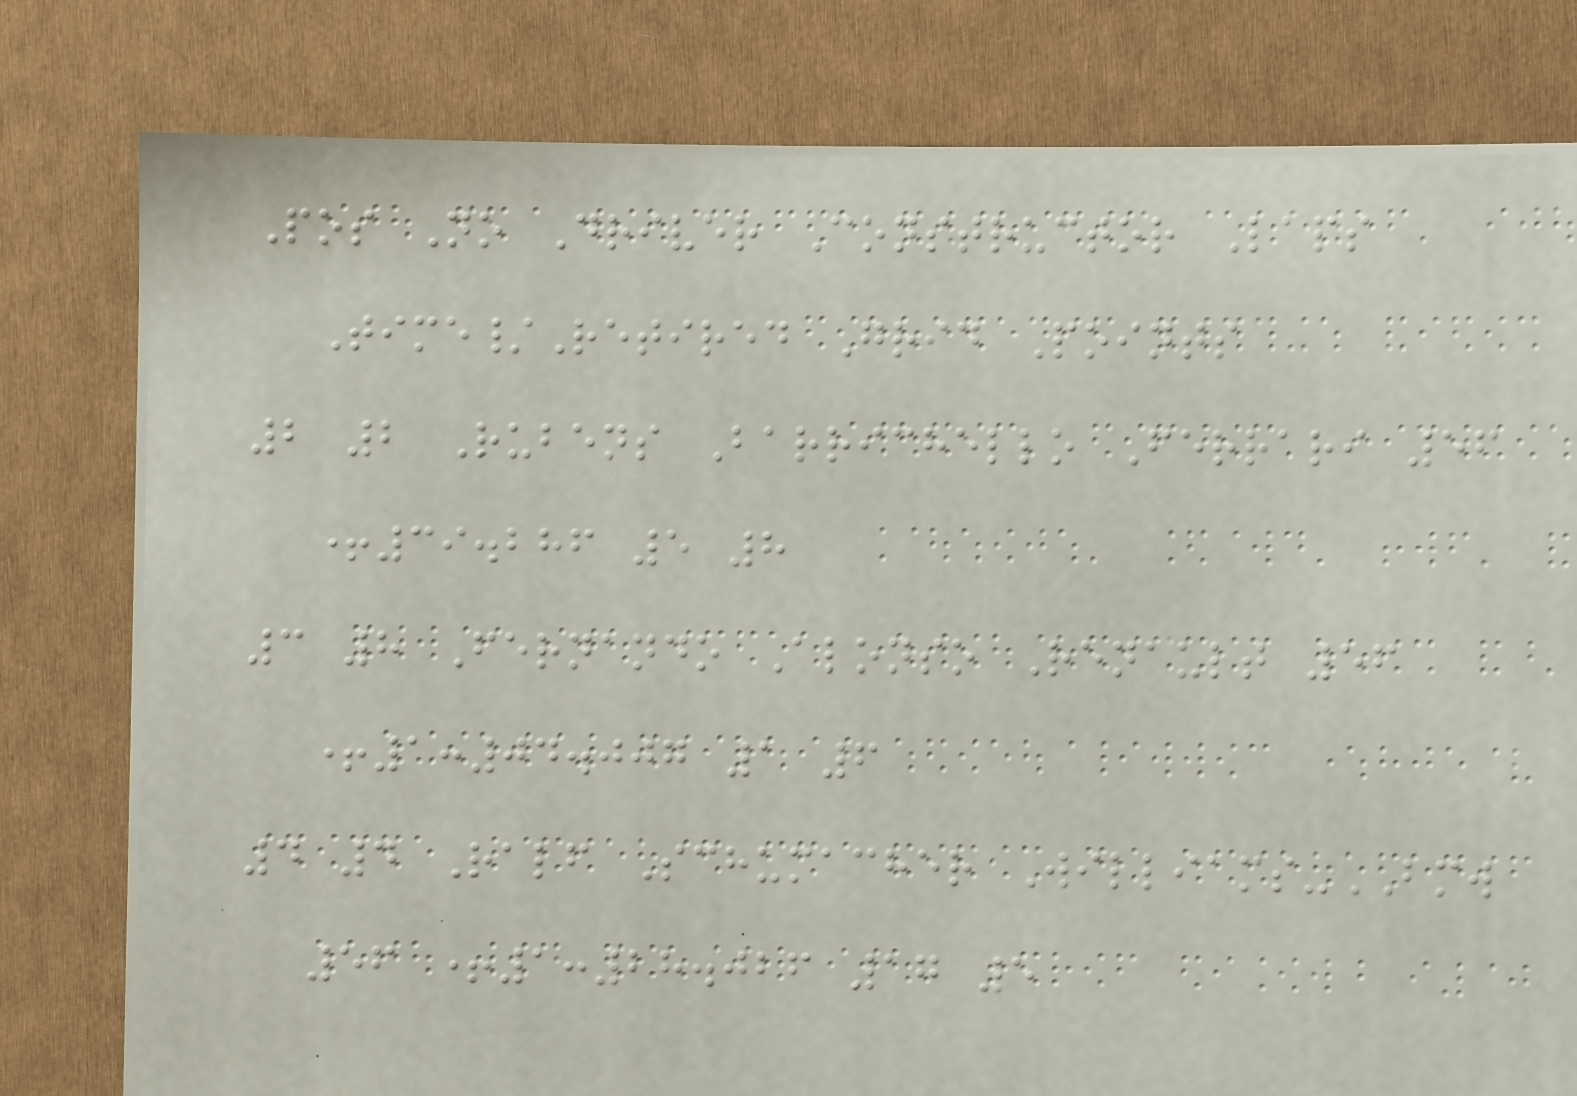Pos No Driver Constructor Laps
Time/Retired Grid Points
2 2 Rubens Barrichello Ferrari 56
+39.286 5 8
3 8 Fernando Alonso Renault 56
+1:04.007 1 6
4 4 Ralf Schumacher Williams-BMW
56 +1:28.026 17 5
